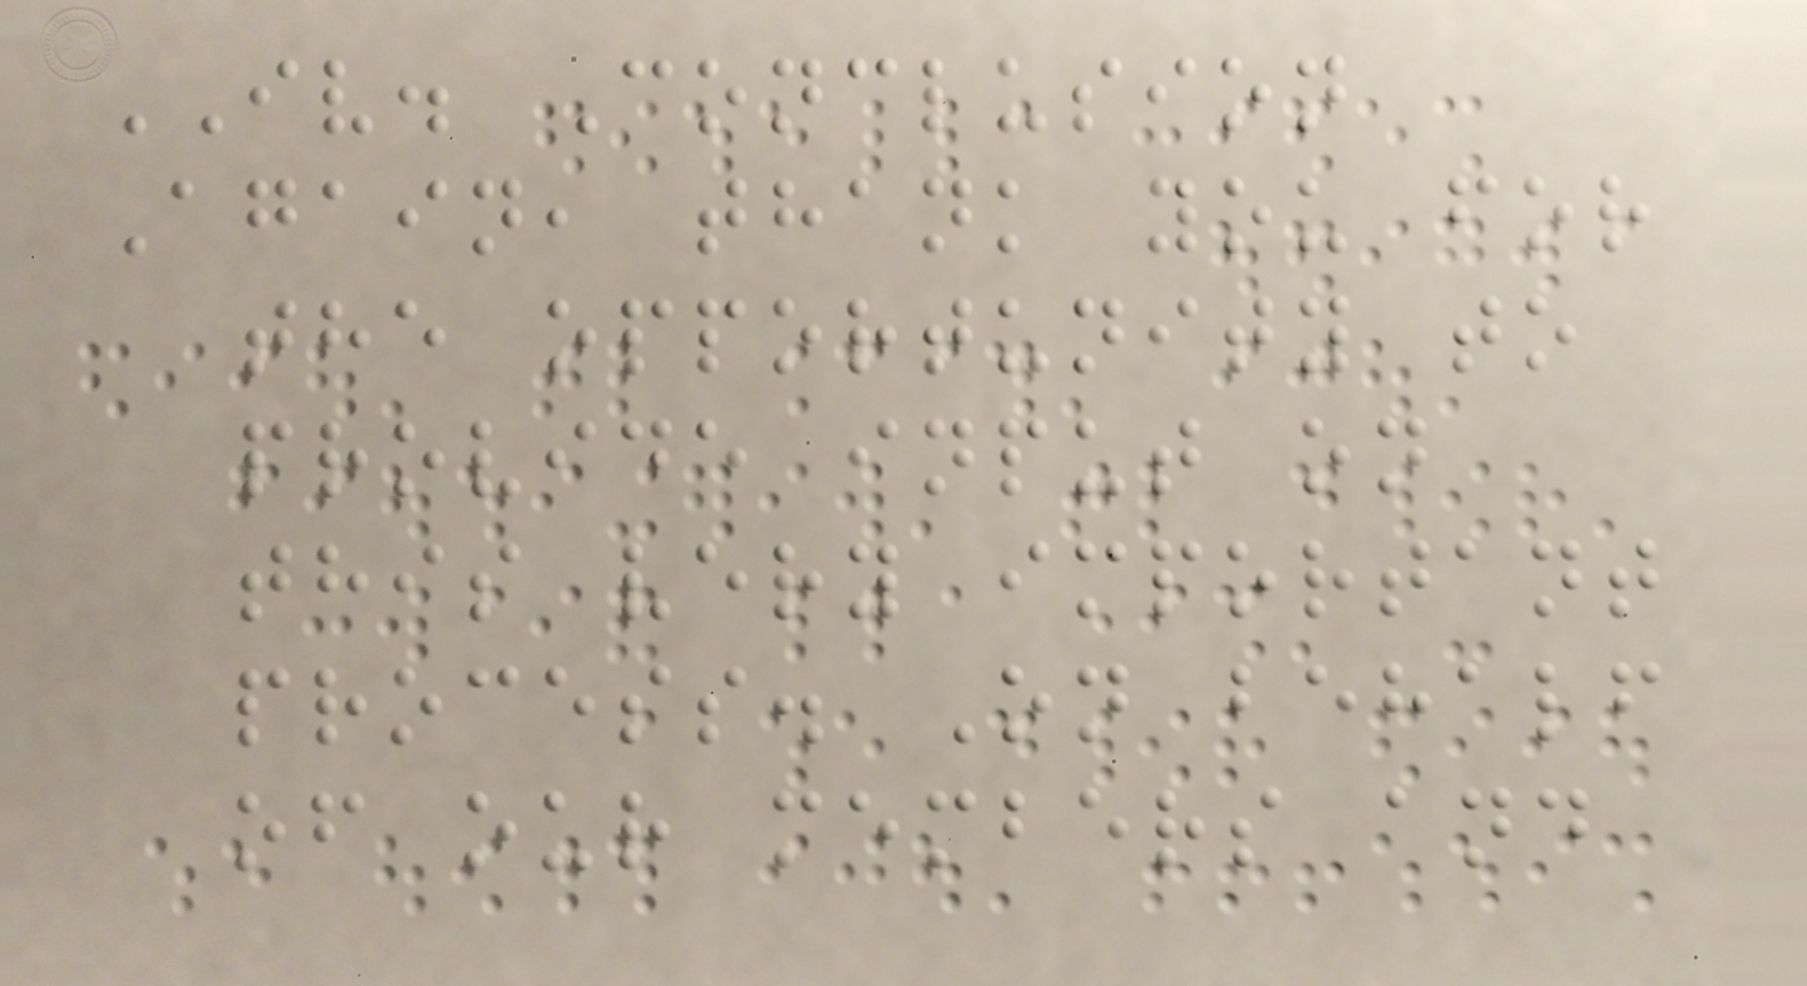IV. Conclusion
Again, thank you for
the opportunity to
provide input on
this very important
process. On behalf
of our members and
